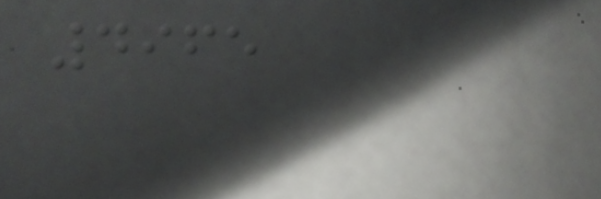4965
